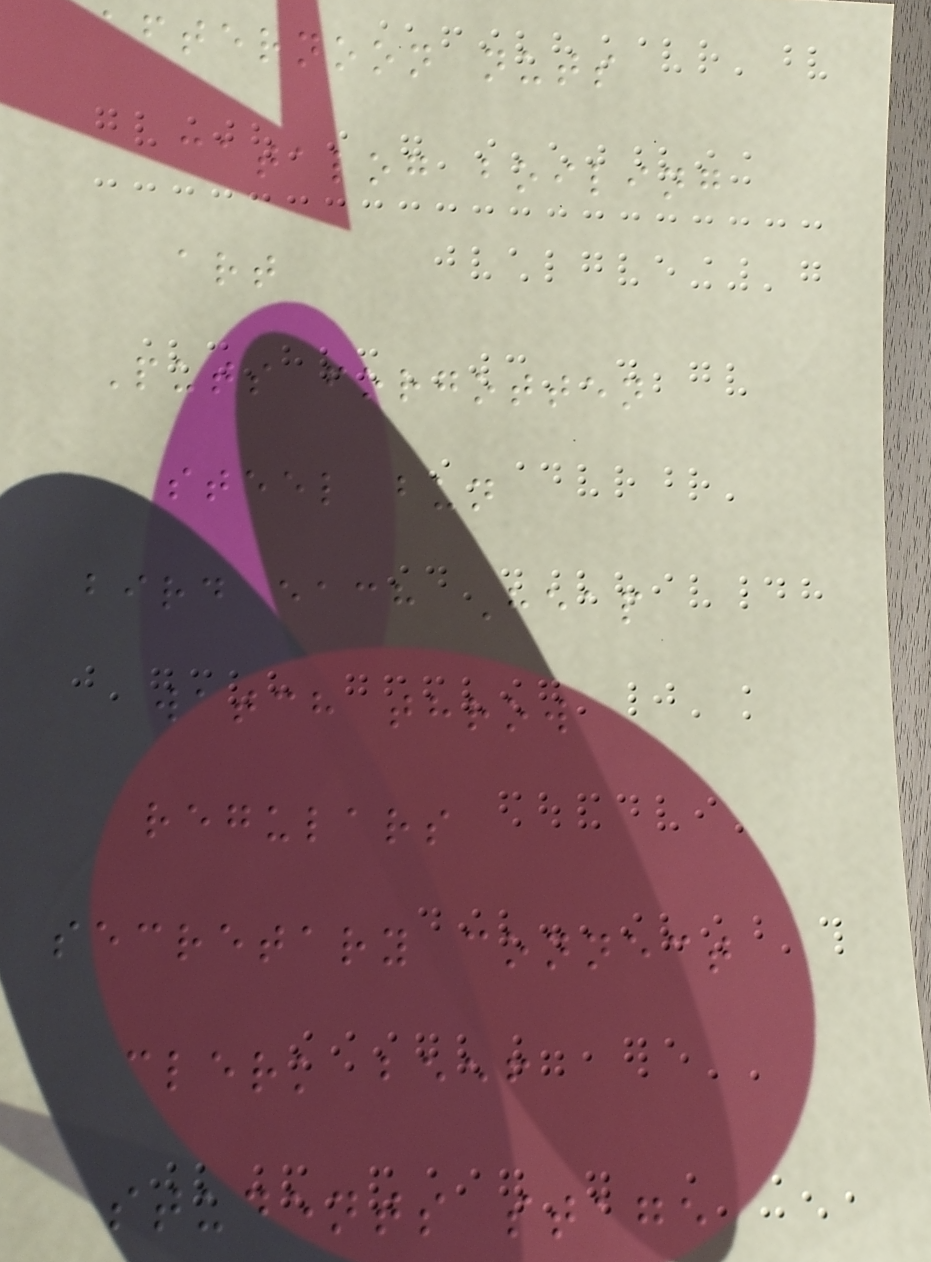afternoon nuts
catalog boiling
art
Puts forgotten
steel bun
bird each Heap
watch throw
regulars
secretary connect
clerk beef
students stage
